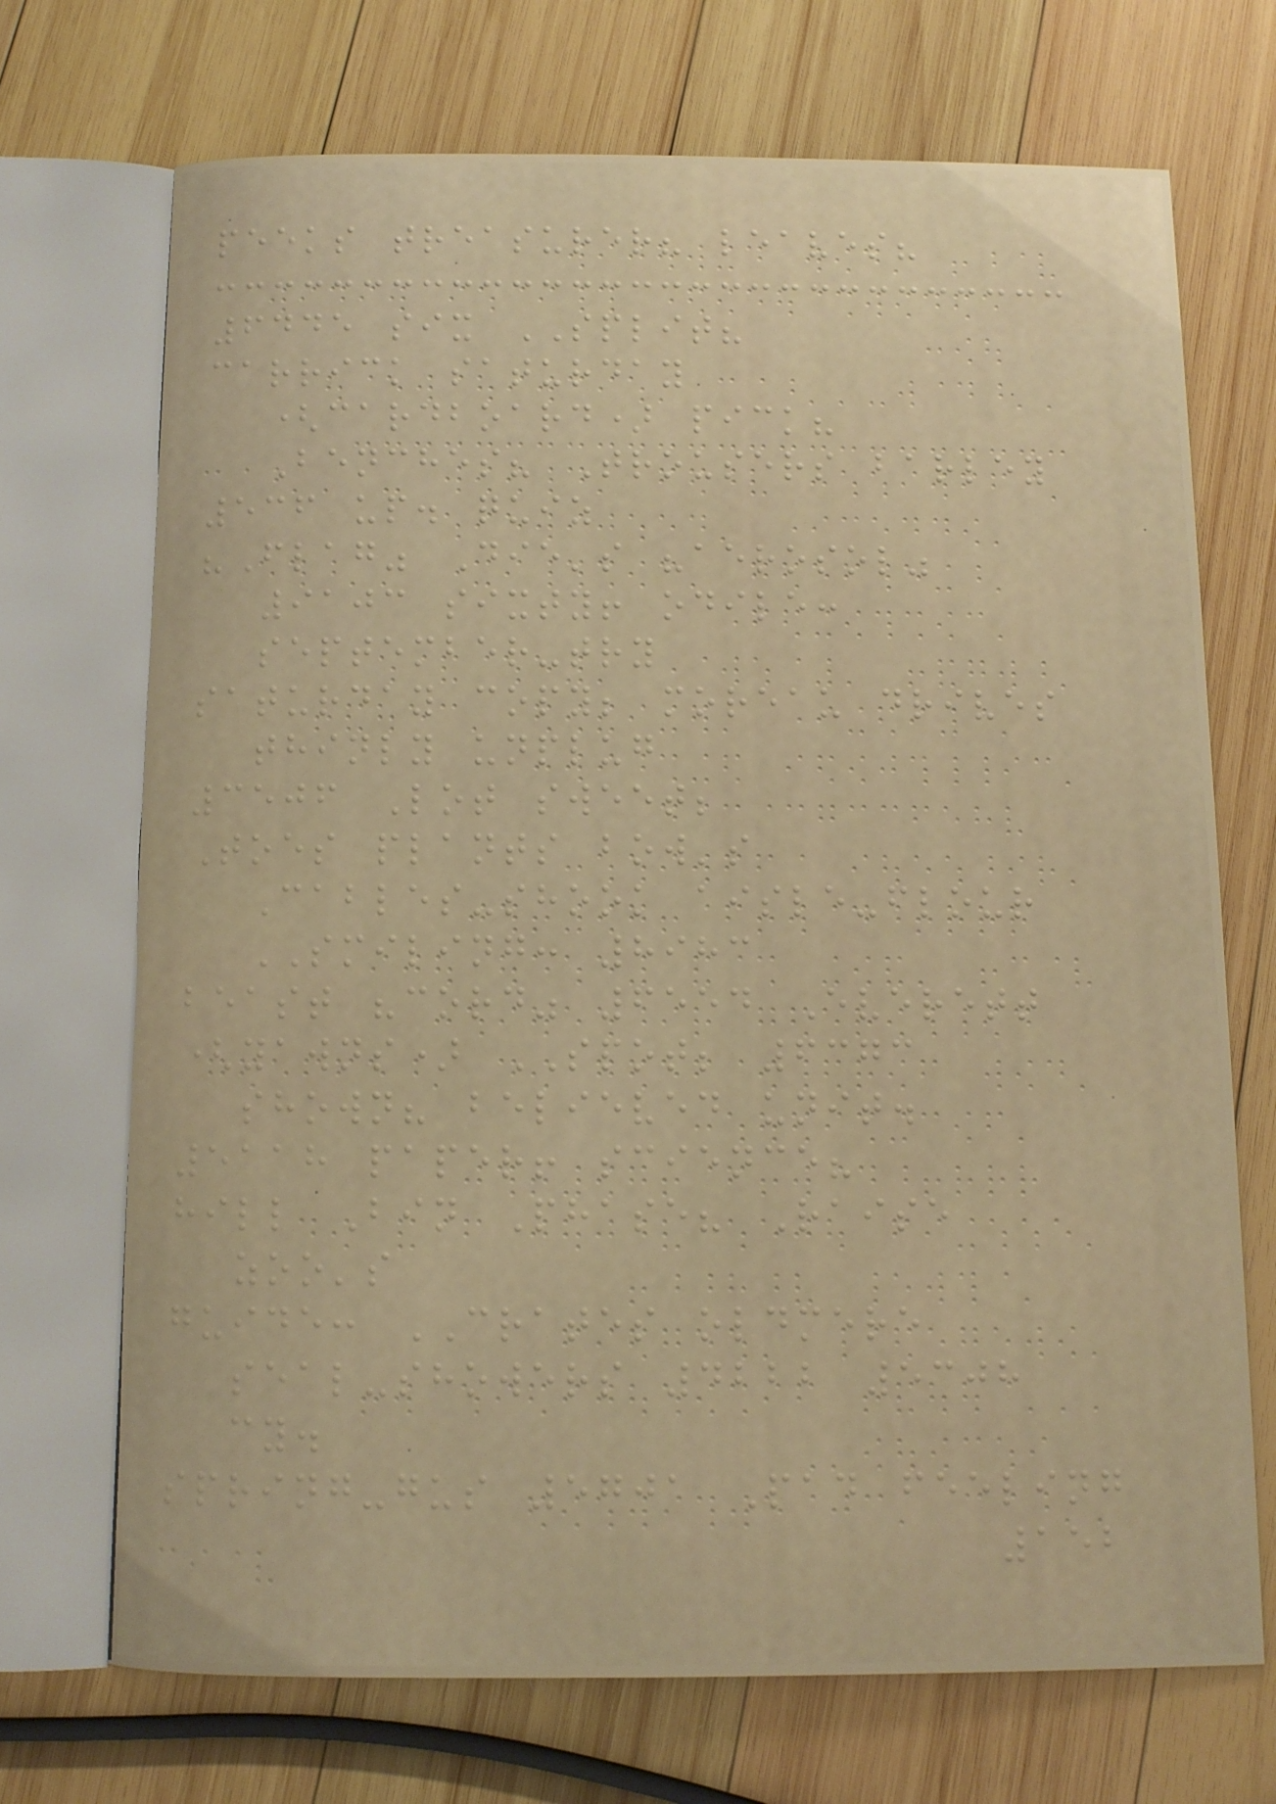peeks treasurer? leaves?
6445 six SPLIT?
carrick saturday
(cardboard) pick?
Benches? Trousers barley
536 up. quiz
"Flag" Die's "aerosol"
9103 sixty! odile:
september-try
saturday copy; moreau drives
thinly unplug
3506 Lot sweet;
Toes plants bow's
Cables-shook aisle-flour
SMILING: 8983
beast "cord" 6554 Everett
(yawns) SPOT; 6373
shown? believed unit.
5118 paper! science?
hill Bin Phase? Raise
zoo's
guide: CRATES oldmere
seal-showers 4222 5308
cy.
spring-gus 5701 Pad feeling
152
